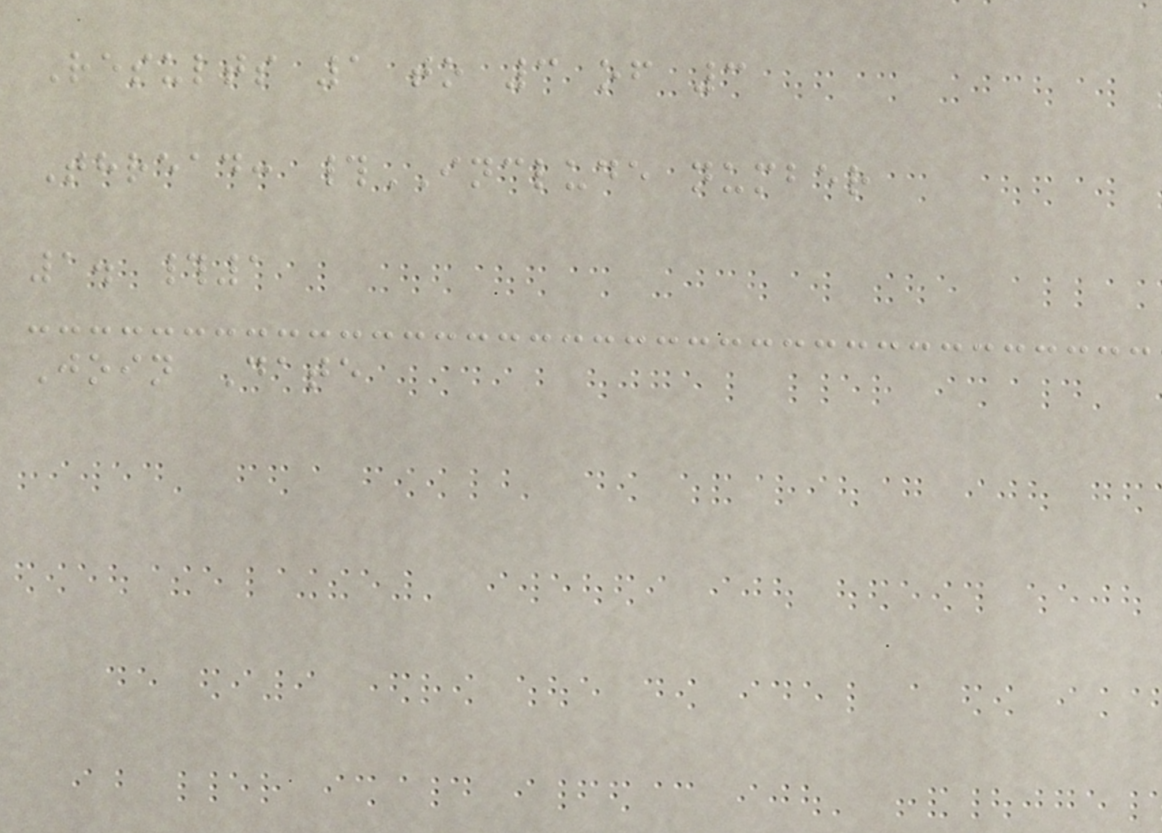Results 1 to 3 of 3
Thread: #INCLUDE number
1. #1
Join Date
